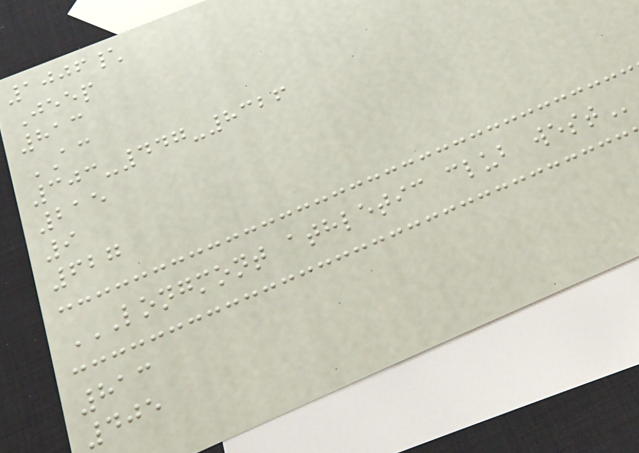1006\
Jeep
813
AC
303-447-8326
215
9
627
LONGMONT ATHLETIC CLUB WEST
813
405
